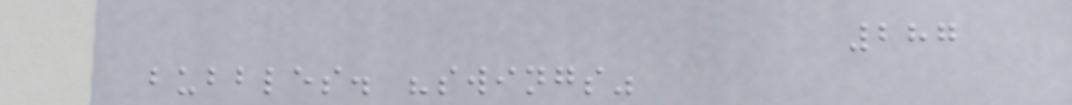287
bubbles. "swings"
